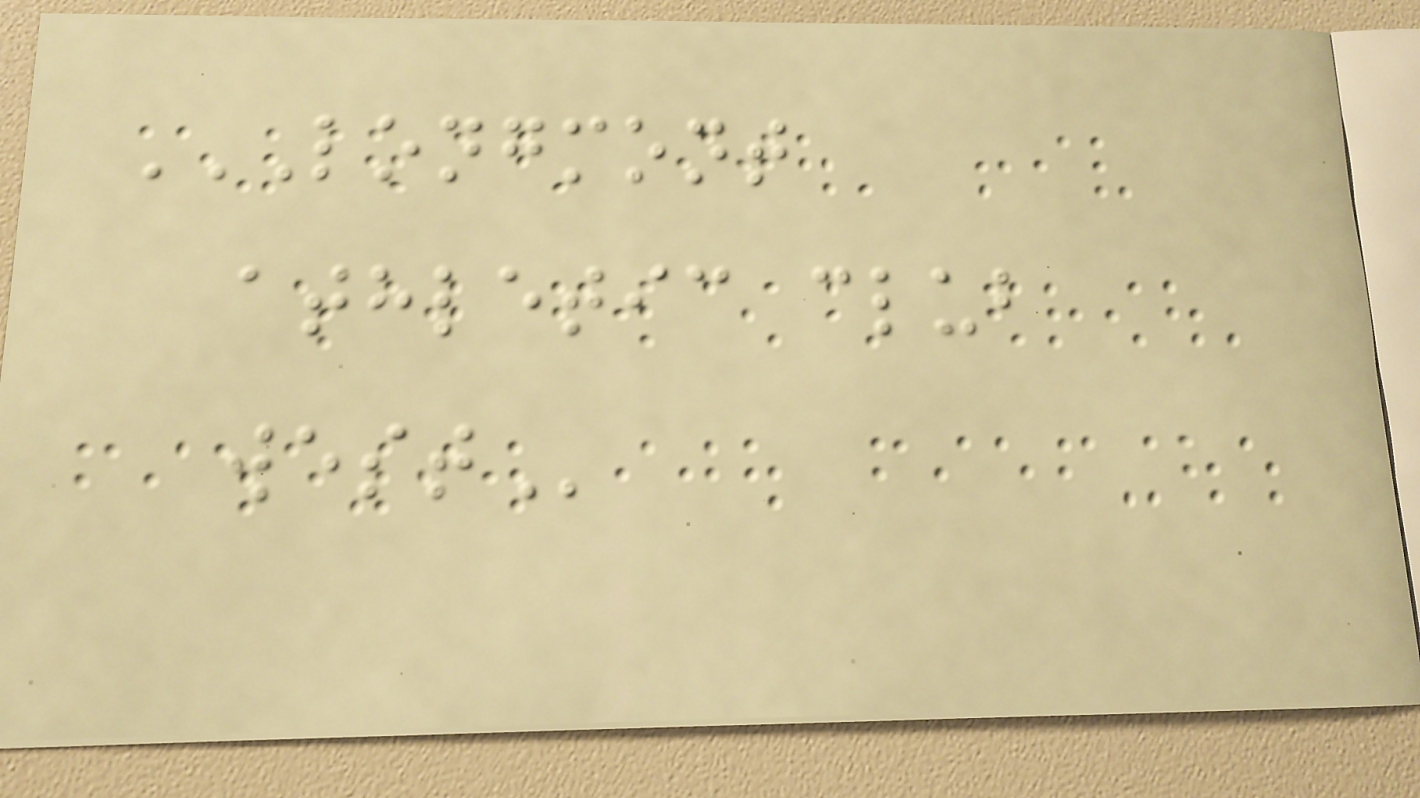LONGMONT
ATHLETIC CLUB
WEST
